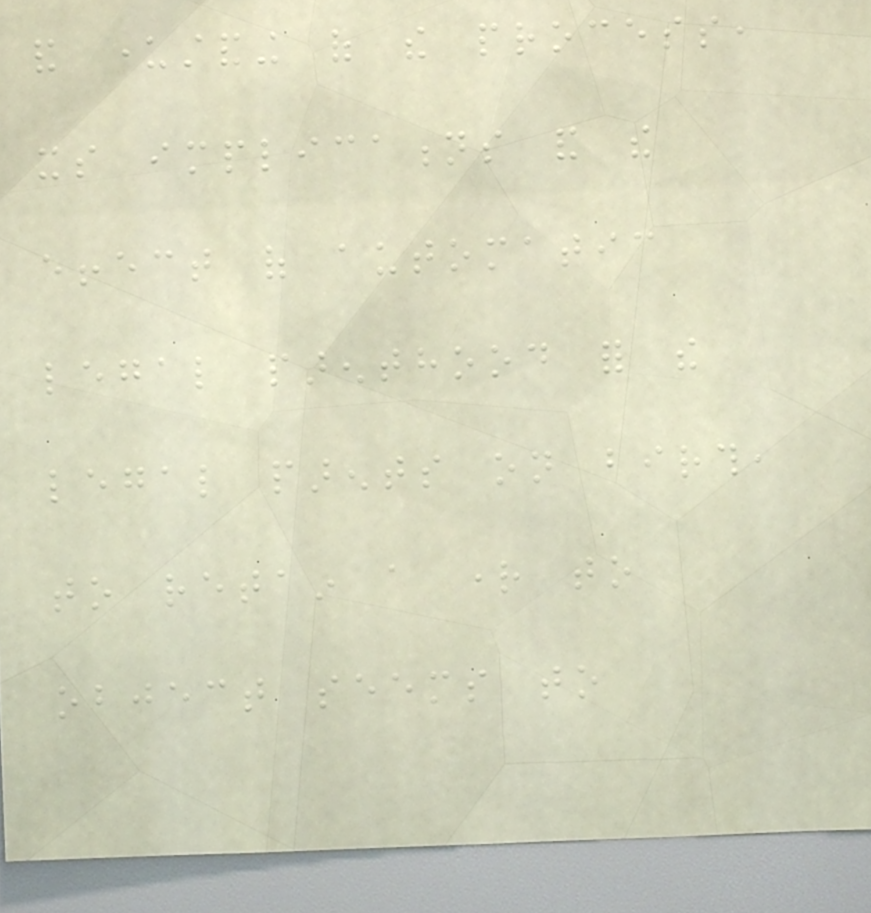and understanding of the process,
its implications and the
effect of automatic
legal parenthood for the
legal parents on birth,
to retain a right to
object seems to
